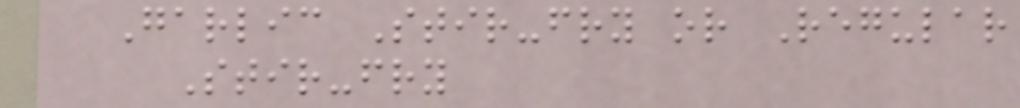Garlic Stir-fry or Regular
Stir-fry
